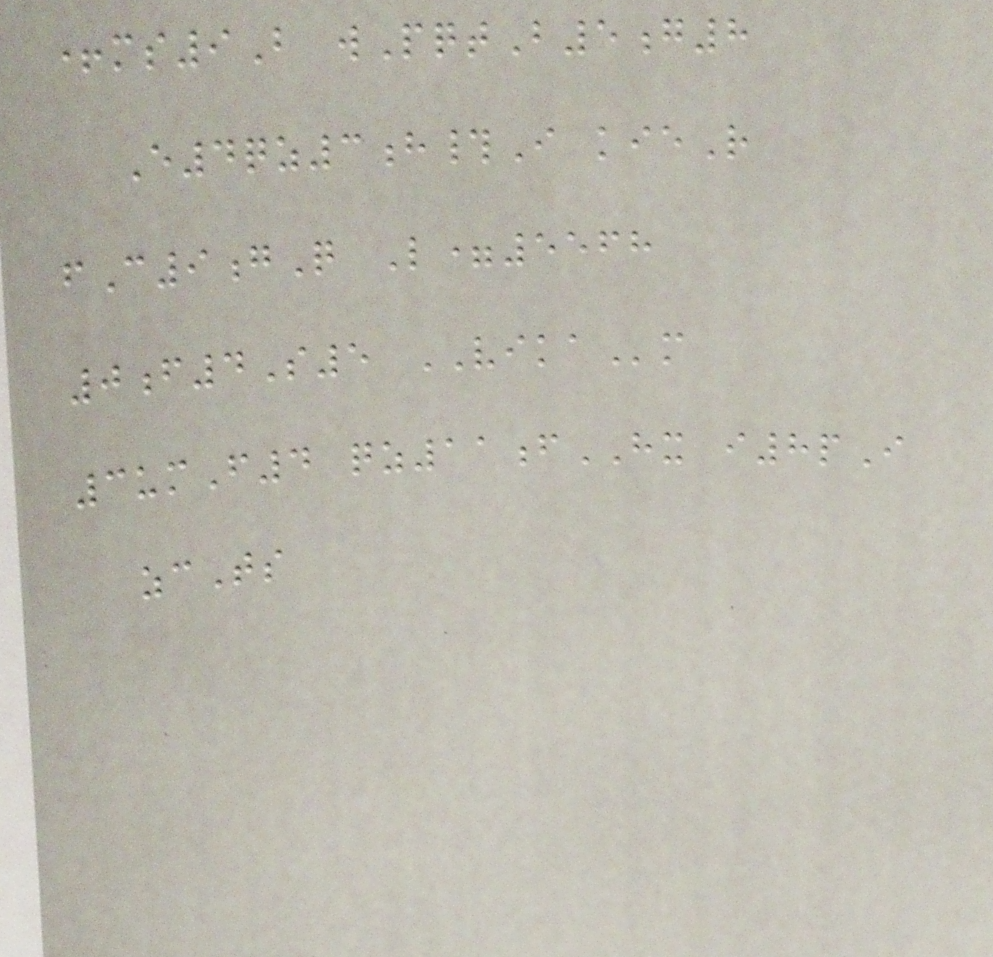+ms9B wPqtB5g8
E4qz3h#I kieR
fC9gQ L=5568
0f4S5 VIKAm
3umF4 qz11fHX i8pI
zcTs
